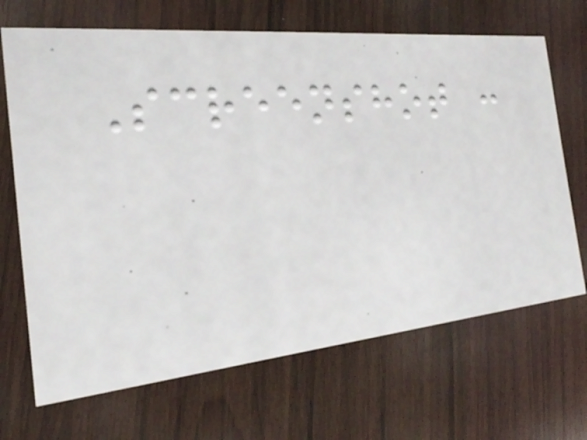Screenshot :
